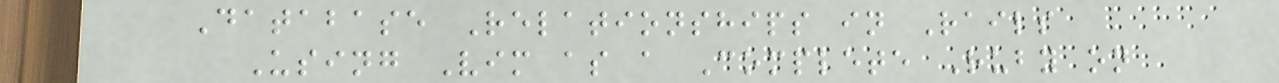Database Relationships in Rails
Using Vim as a Complete Ruby on
